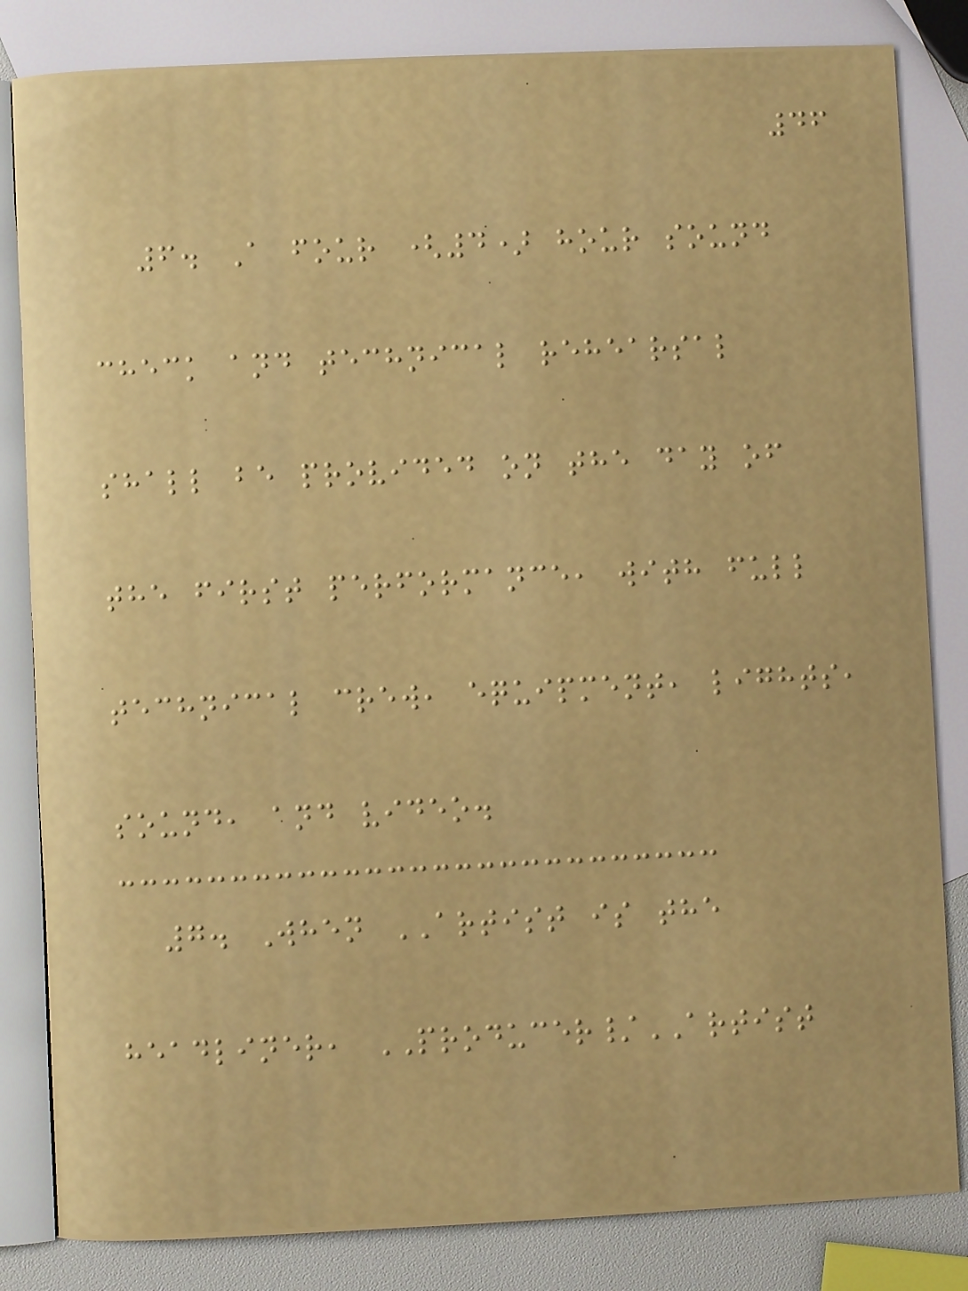46
6. A four (4) hour sound
check and technical rehearsal
shall be provided on the day of
the first performance, with full
technical crew, equipment, lights,
sound, and video.
7. When ARTIST is the
headliner, PRODUCER/ARTIST
